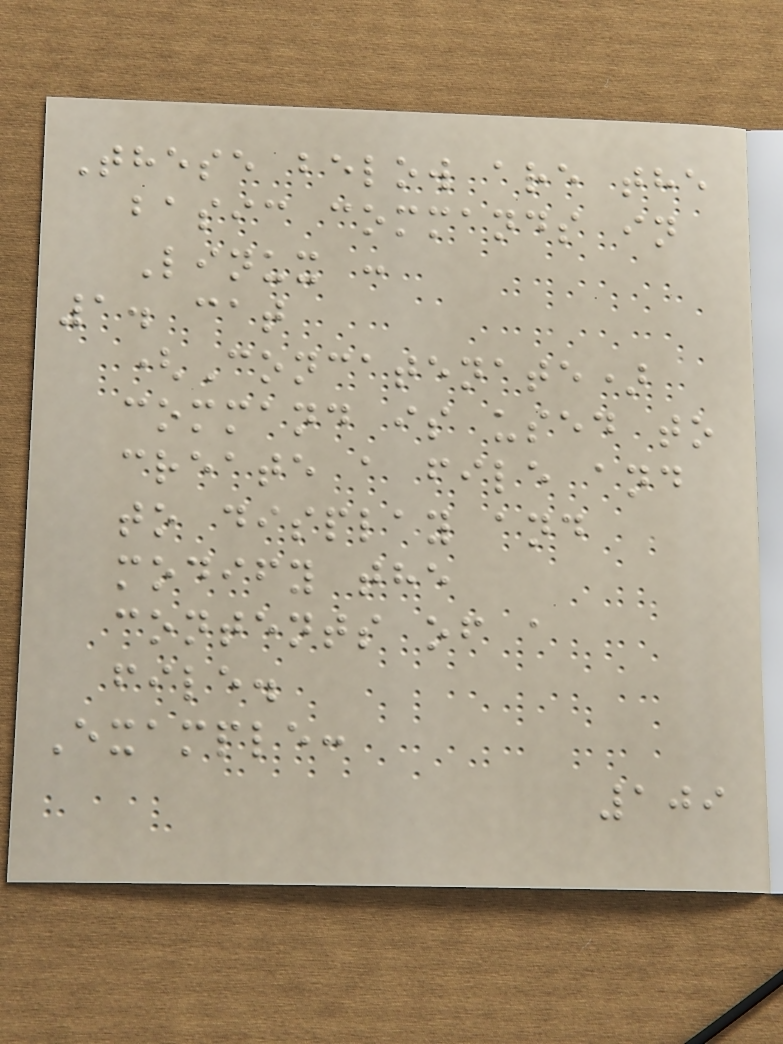These below are the
basic commands in
Linux :
1. cat
(Concatenate)
command is used to
create a file and
to display and
modify the
contents of a
file.
Example:
109
